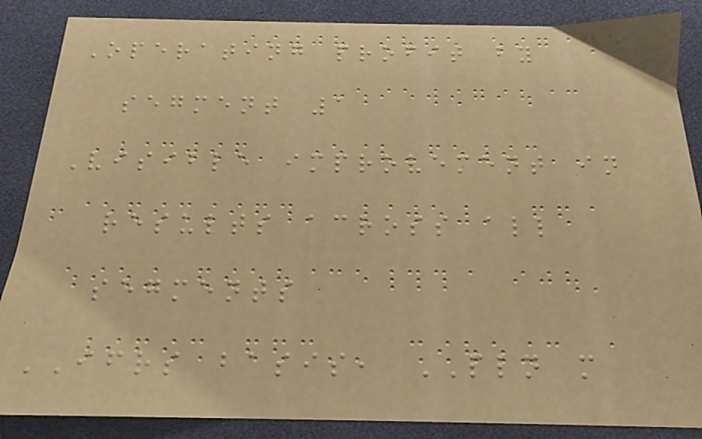Operating profit by
segment 1
Visible improvement in
results across all
segments
IFRS basis, PLN m
